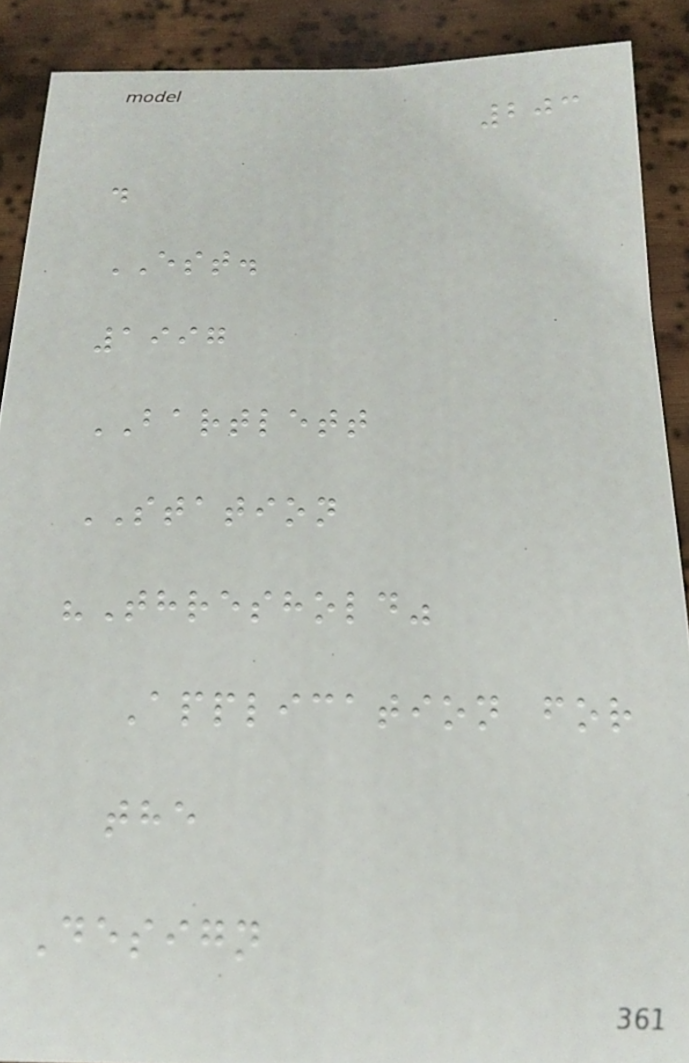203
.
EST.
1997
BARTLETT
STATION
"Threshold"
Application for
the
Design
